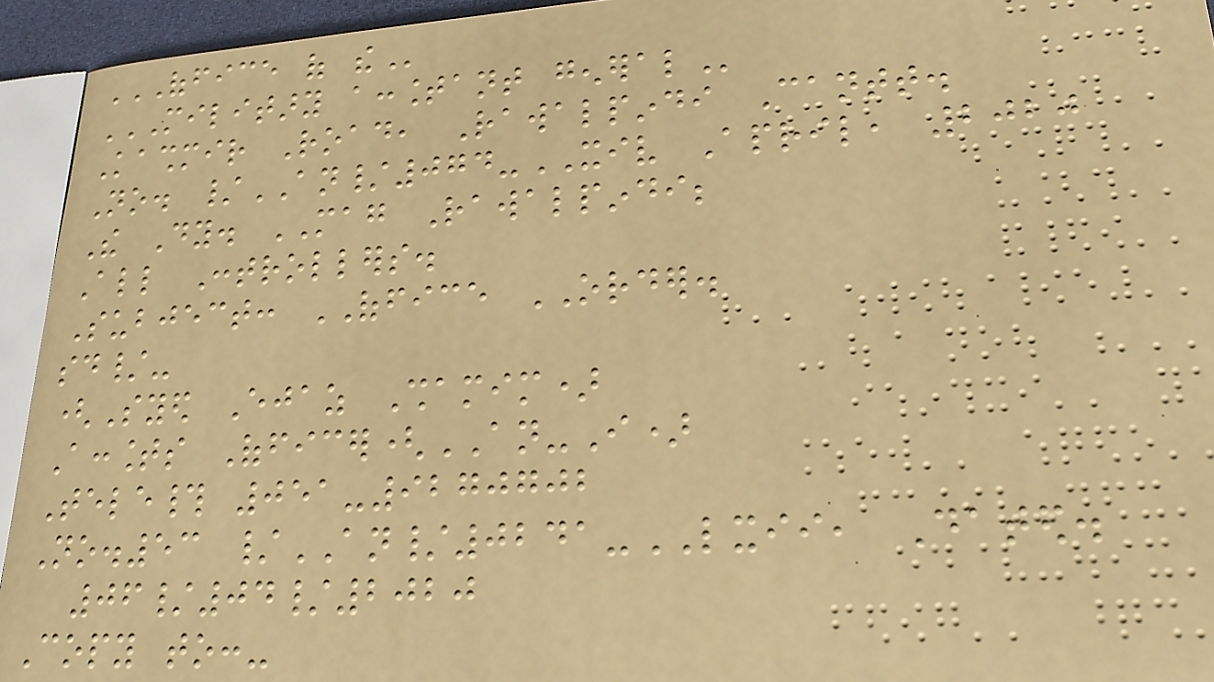OFFICE OF THE
MILITARY ACCOUNTANT GENERAL
Kashmir Road, Rawalpindi Cantt.
No. /AN/074-XIV April, 2020
The Dy. MAG Rawalpindi;
All Controllers.
Subject: OFFICE ORDER.
sd/-
(Syed Ejaz Shamim)
Accounts Officer(AN-I)
Tele# 051-9270702
No.53 /AN/0241-LXII, Dated.
06/04/2020
Copy to:-
